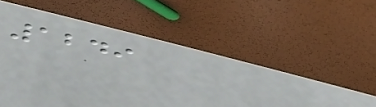1249
